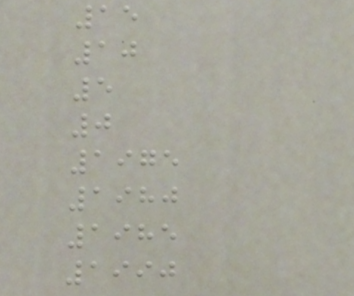15
10
5
0
1975
1980
1985
1990
